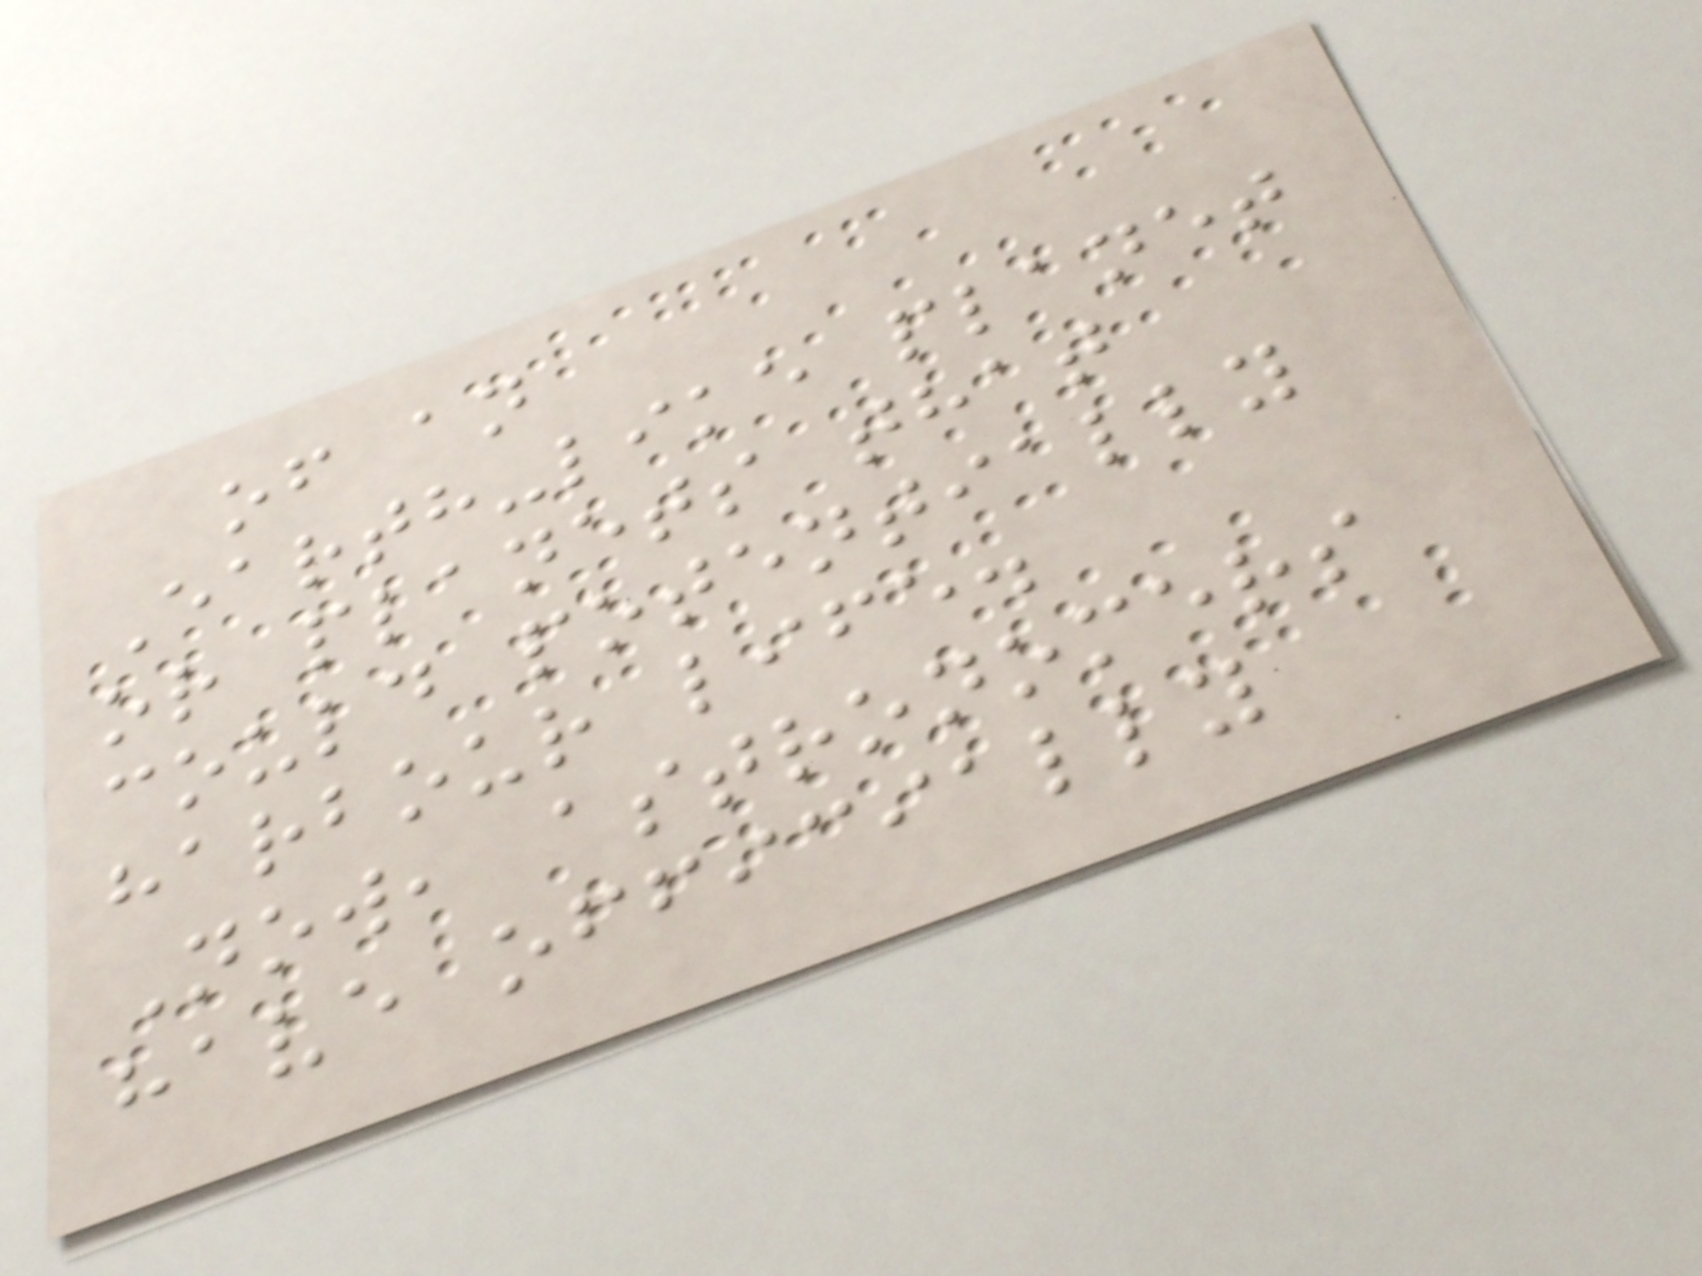of an
Earth-like planet
or planets that
could potentially
harbour life.
Now, astronomers
have officially
